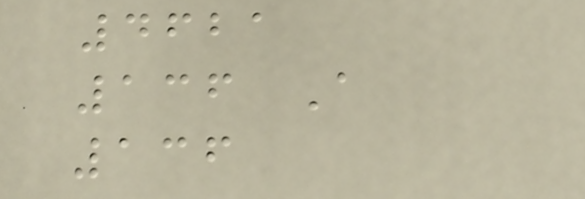4621
136 A
136
